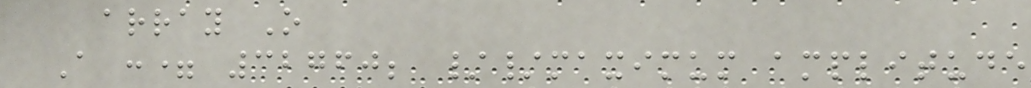array O
A := 32760; //maximum amplitude
